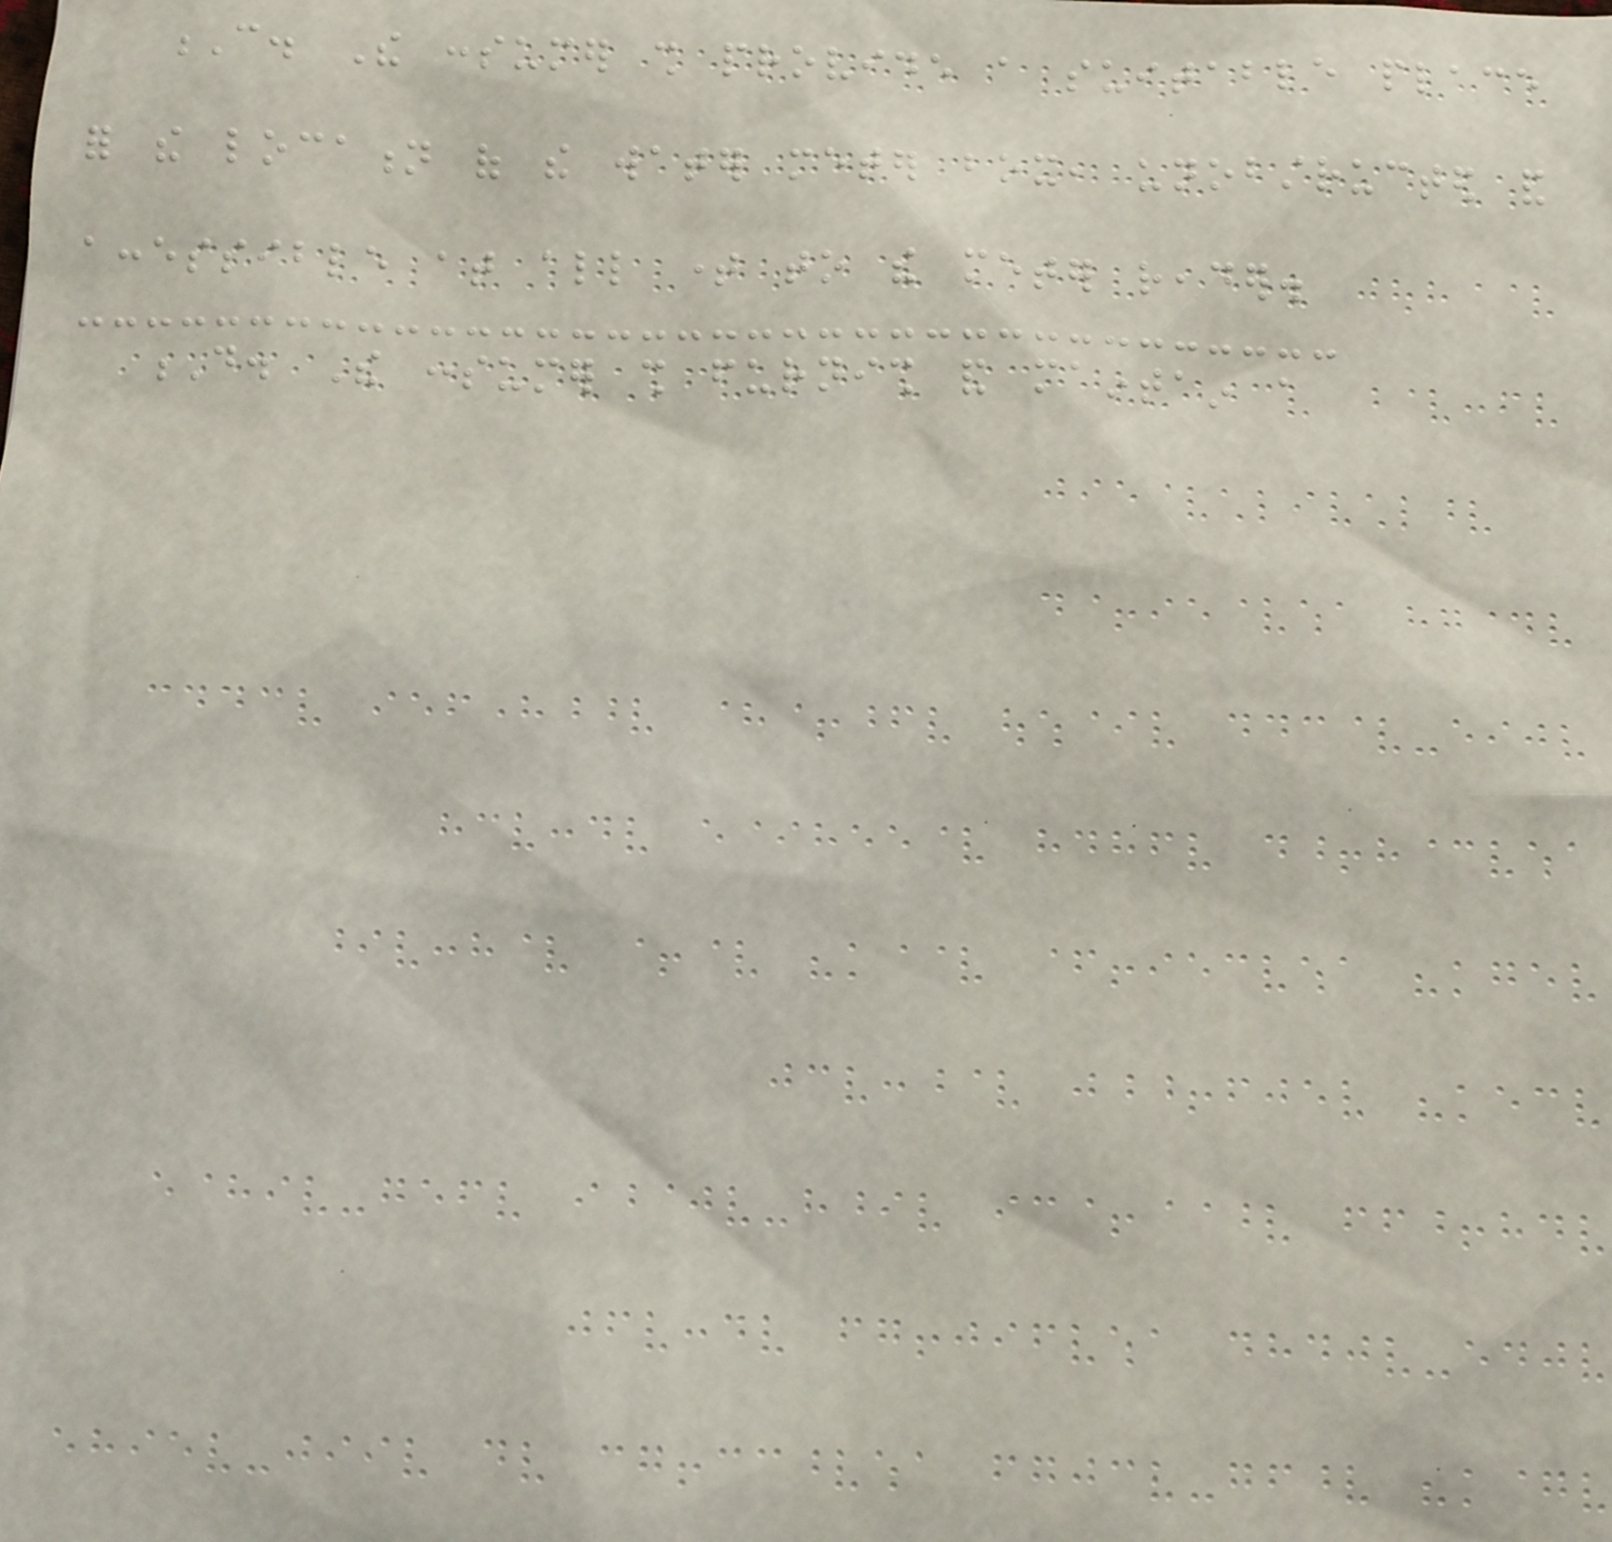C. The consumer shall provide a suitable place
for the location of the water meter box, unobstructed and
accessible at all time to the meter reader.
D. The consumer shall furnish and maintain a
